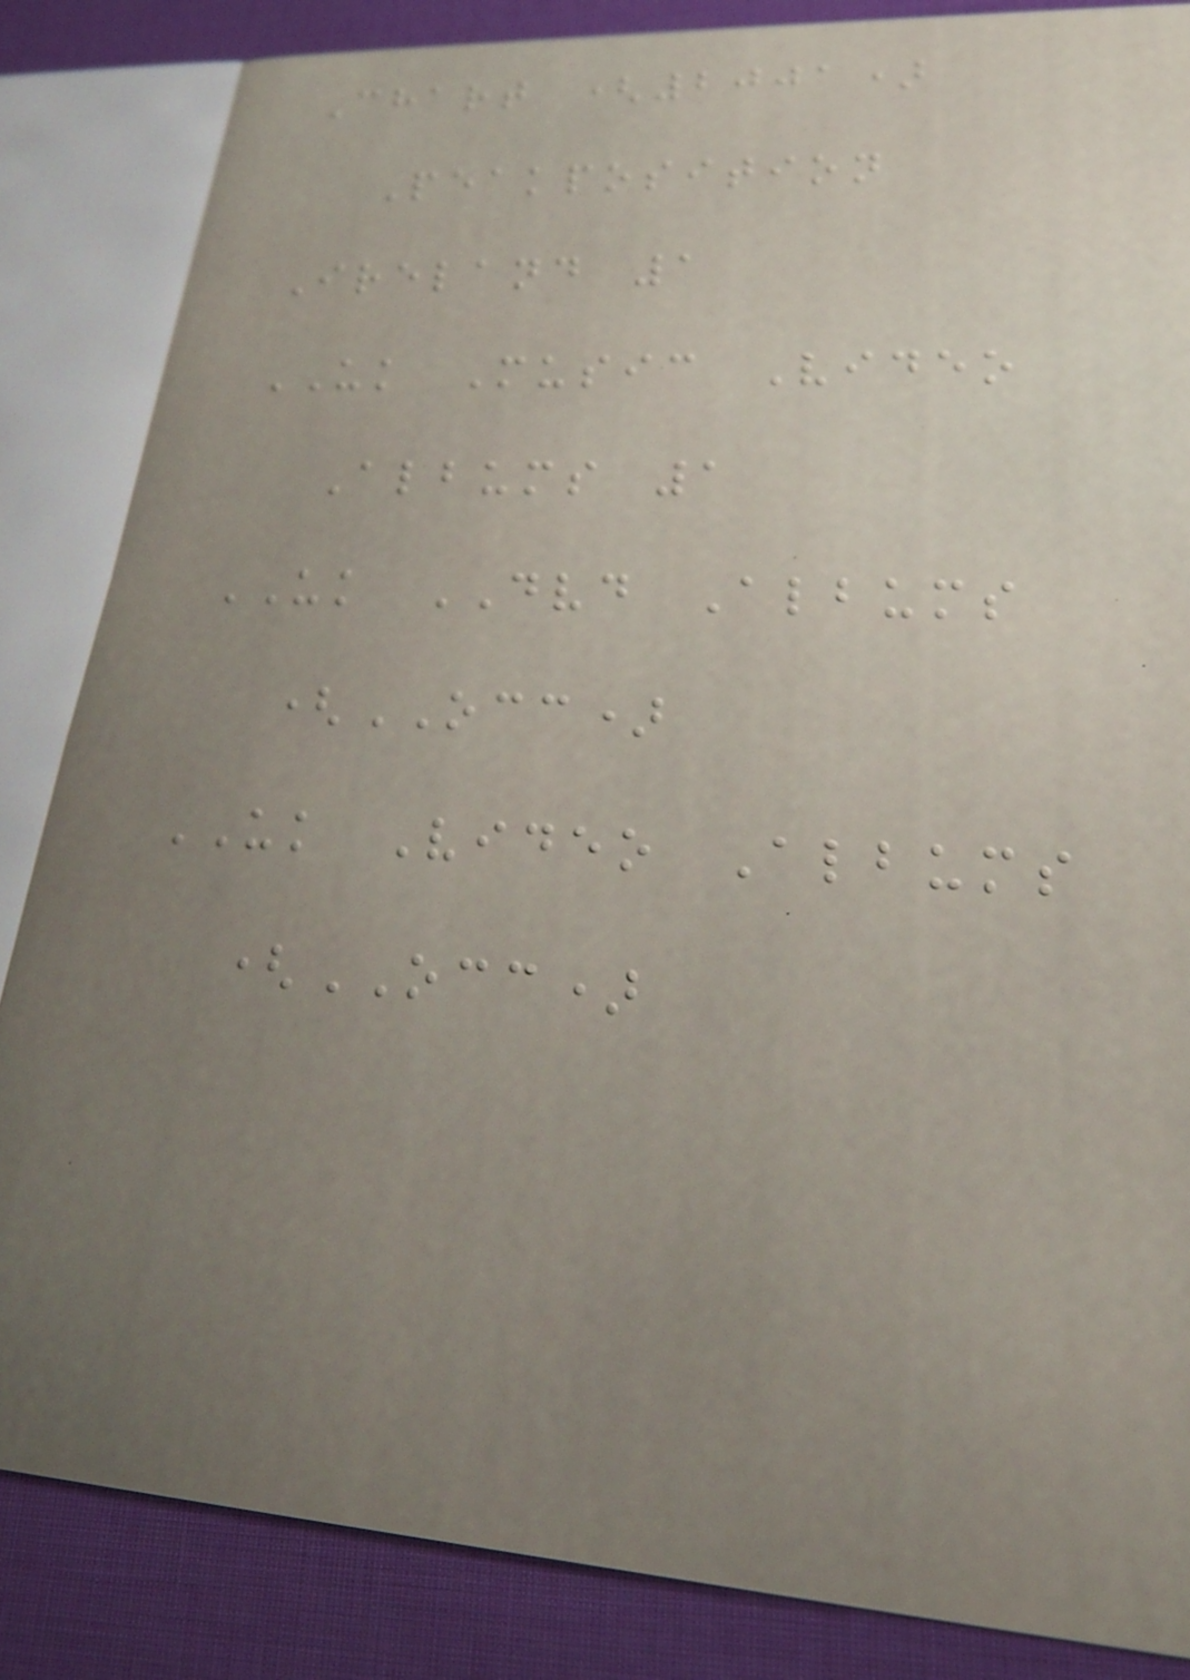Chart (2001)
Peakposition
Ireland 1
UK Music Video
Albums 1
UK DVD Albums
(OCC)
UK Video Albums
(OCC)
